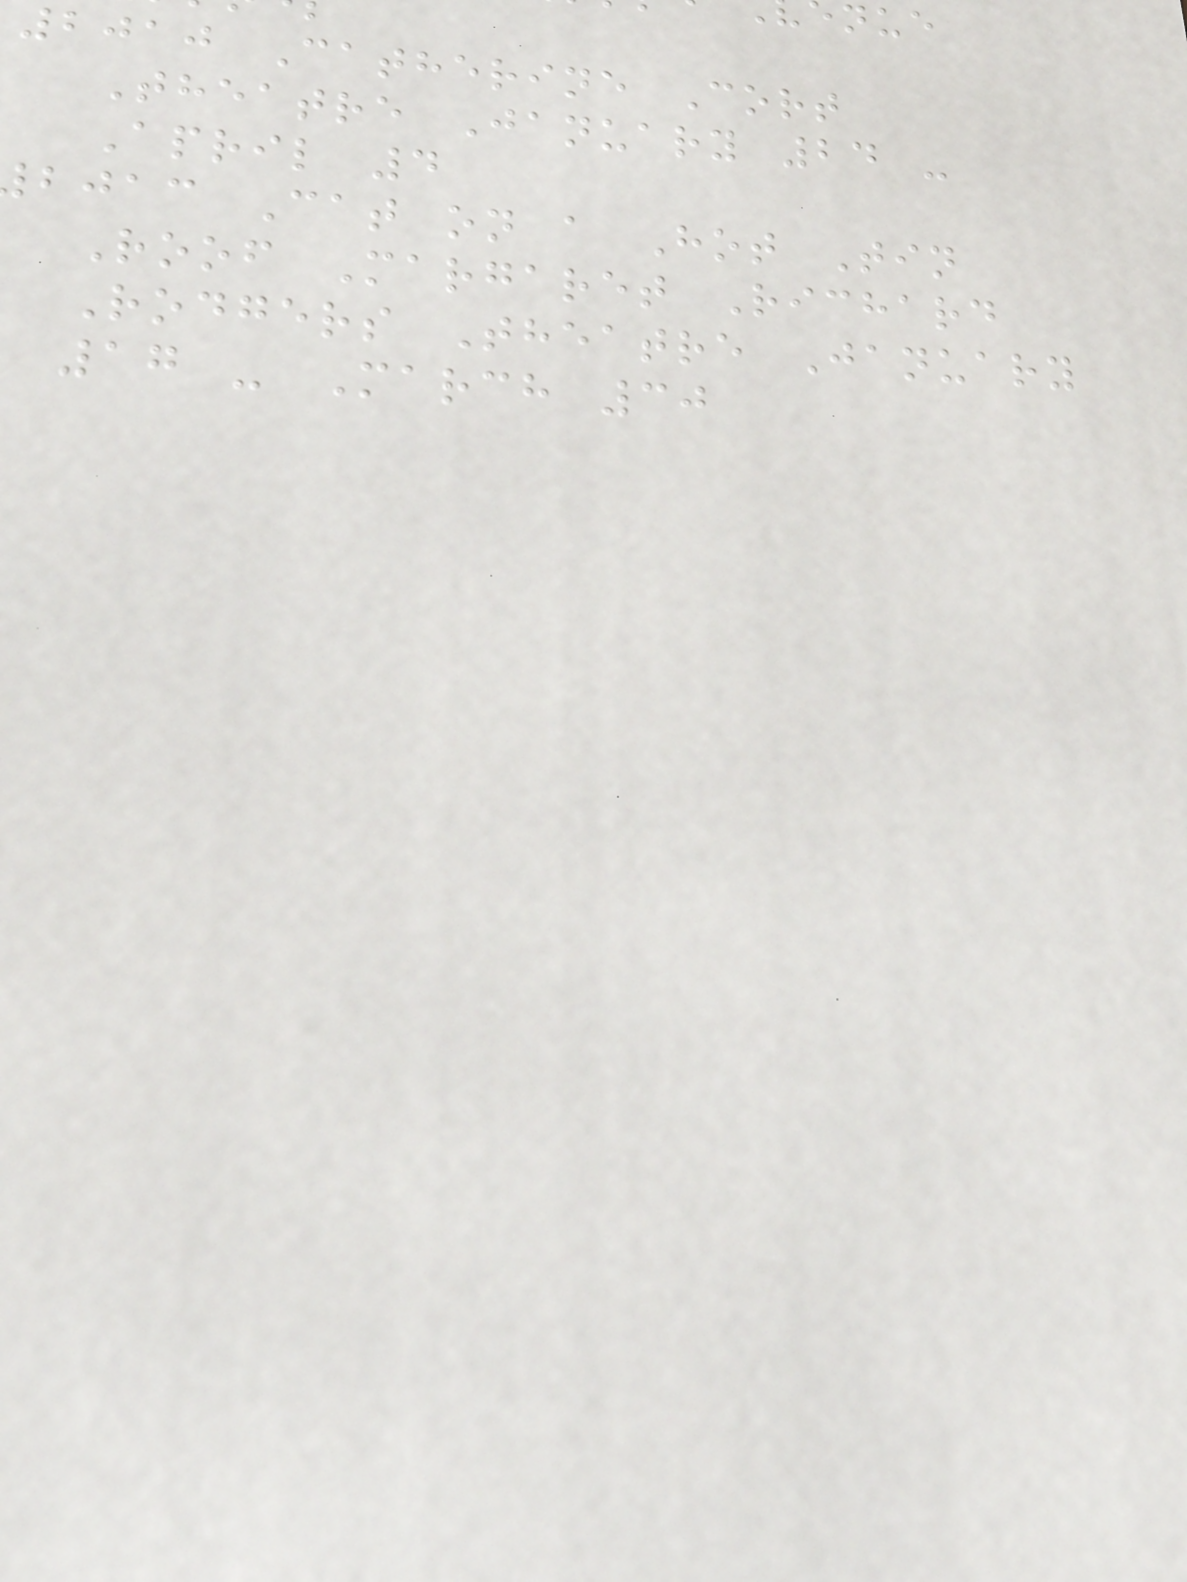2010 Catherine Cort
Theatre January 24 -
April 4
bjac Cat on a Hot Tin
Roof Margaret Richard
Rodgers Theatre January
17 - March 30
